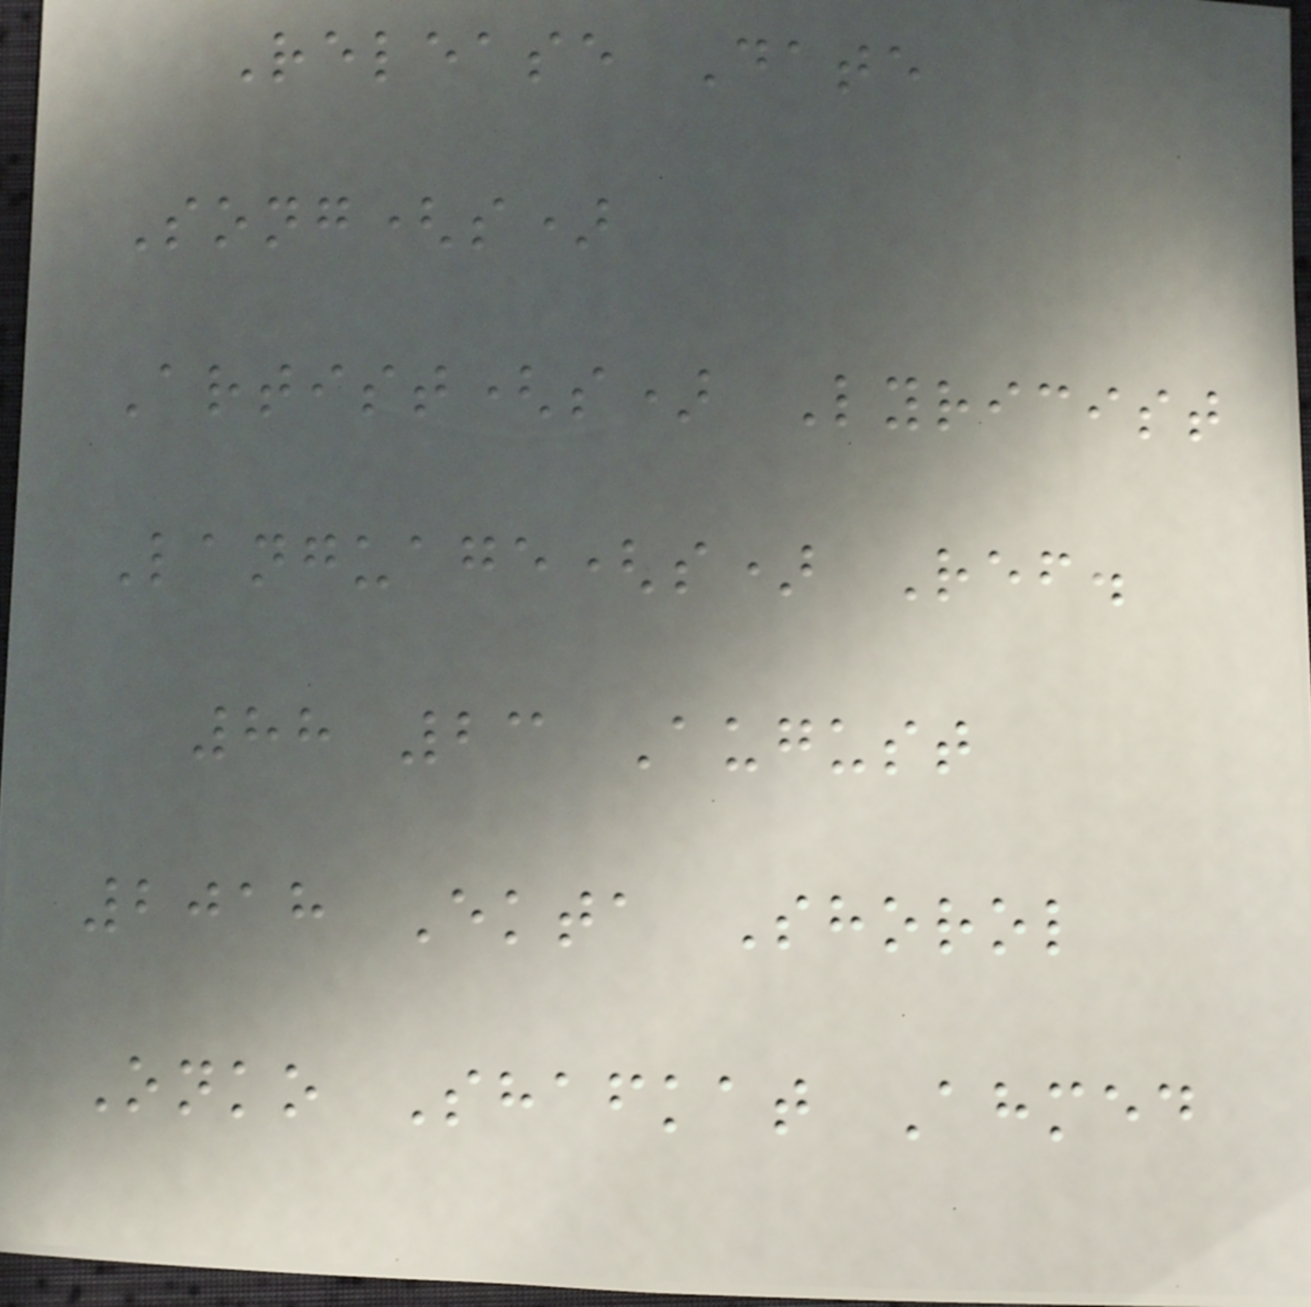Release Date
Song(s)
Artist(s) Lyricist
Language(s) Ref.
88 23 August
2018 Ekta Shorol
Onko Shafkat Ahmed
